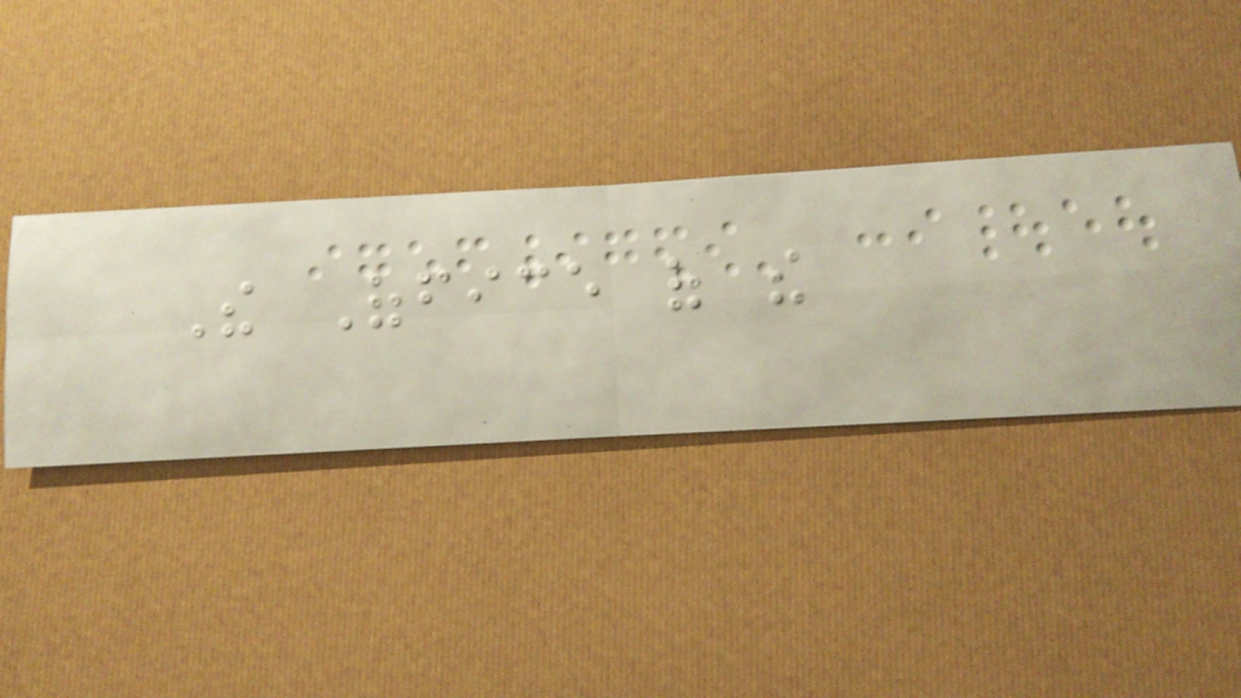The Office of the
